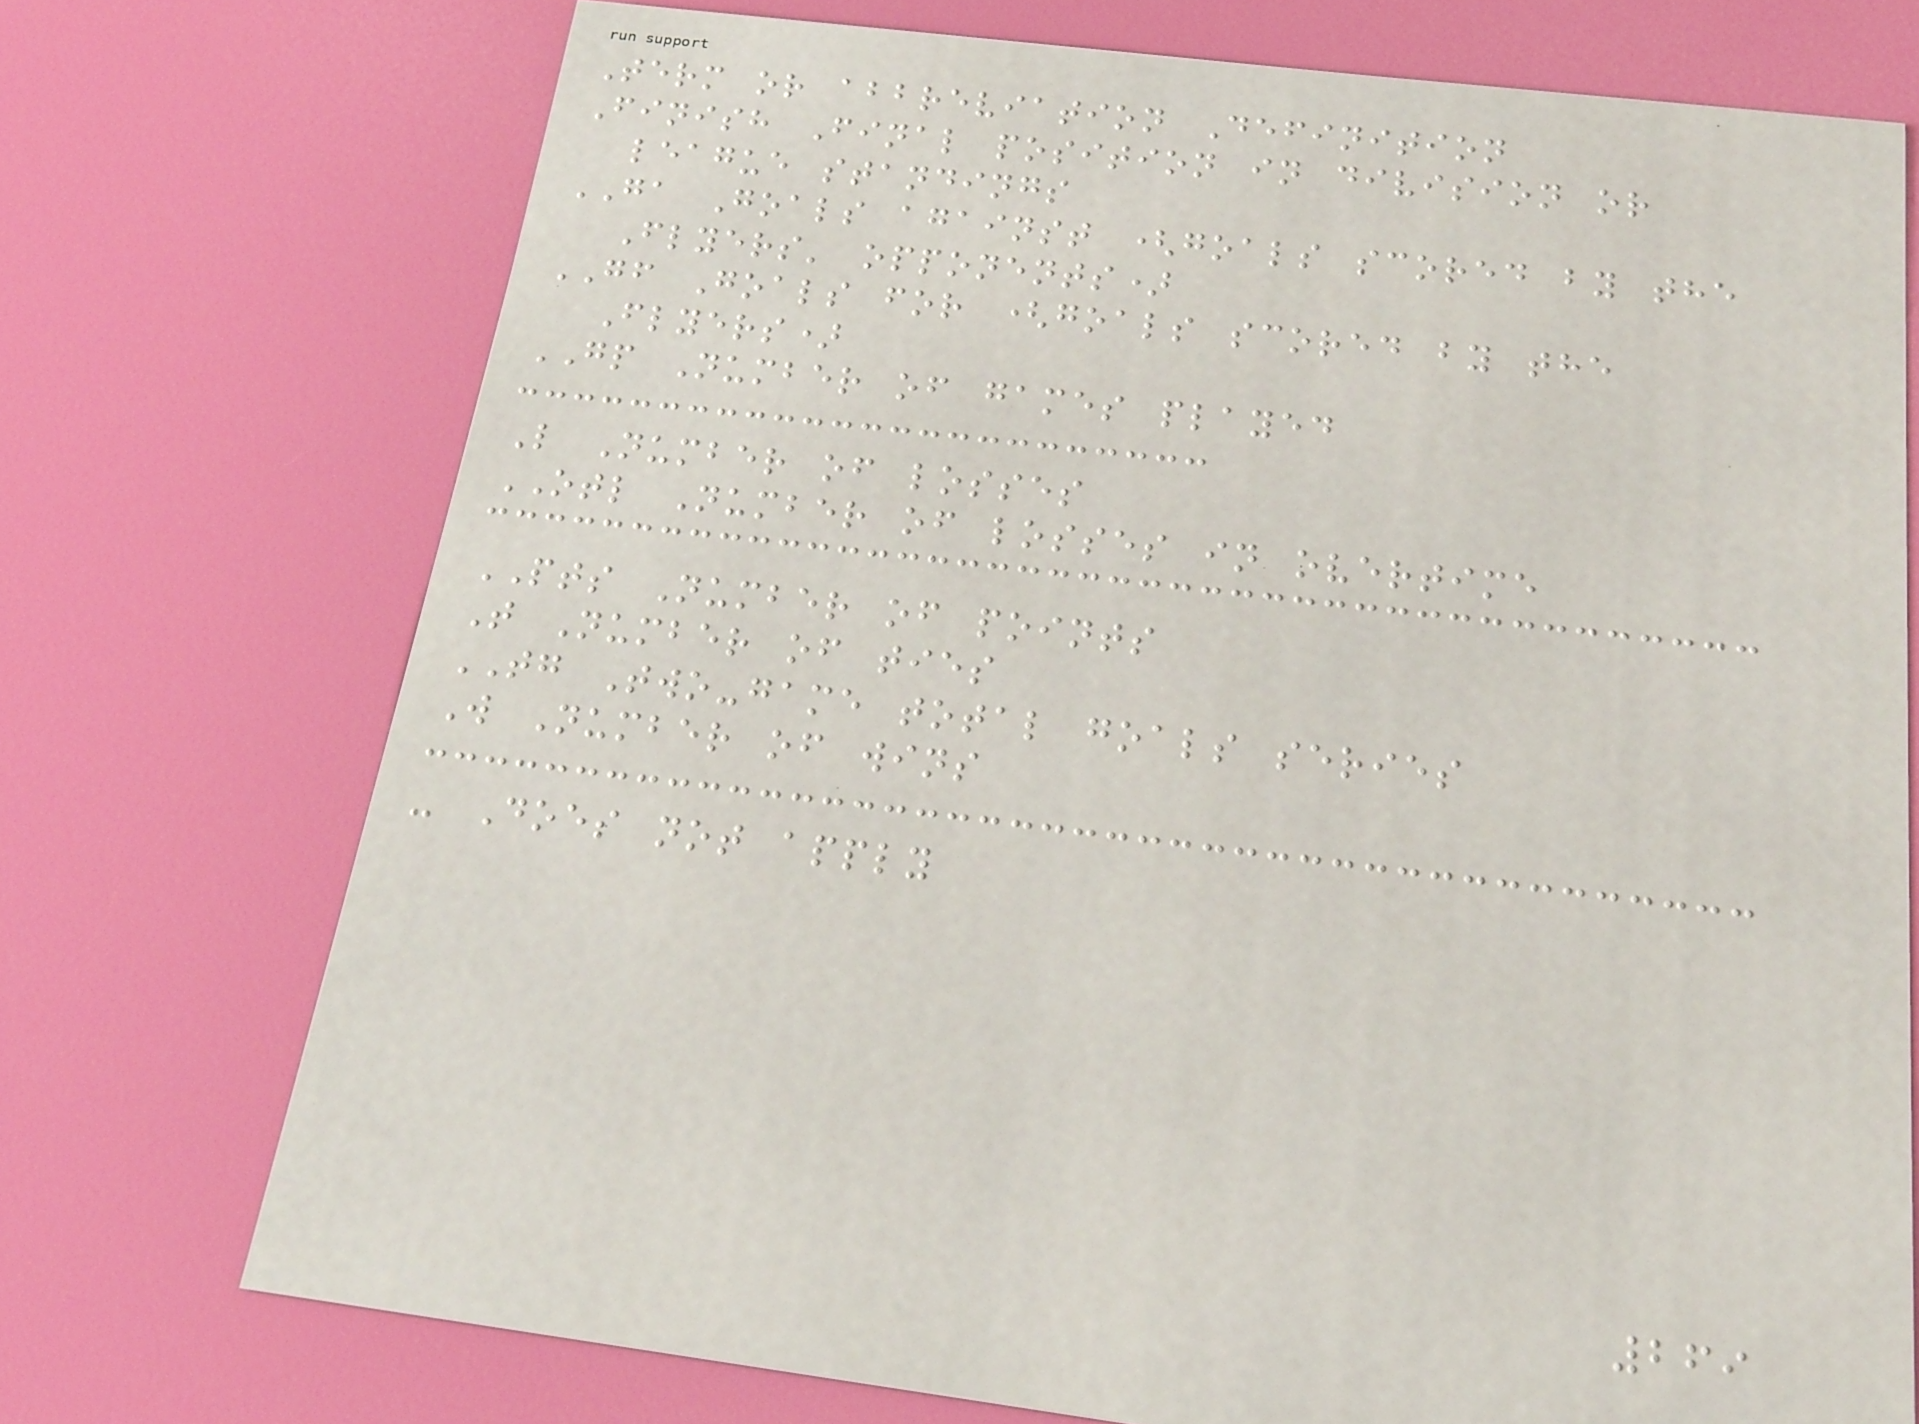Term or abbreviation Definition
Finish Final position in division or
league standings
GA Goals against (goals scored by the
Flyers' opponents)
GF Goals for (goals scored by the
Flyers)
GP Number of games played
L Number of losses
OTL Number of losses in overtime
PTS Number of points
T Number of ties
TG Two-game total goals series
W Number of wins
- Does not apply
269
